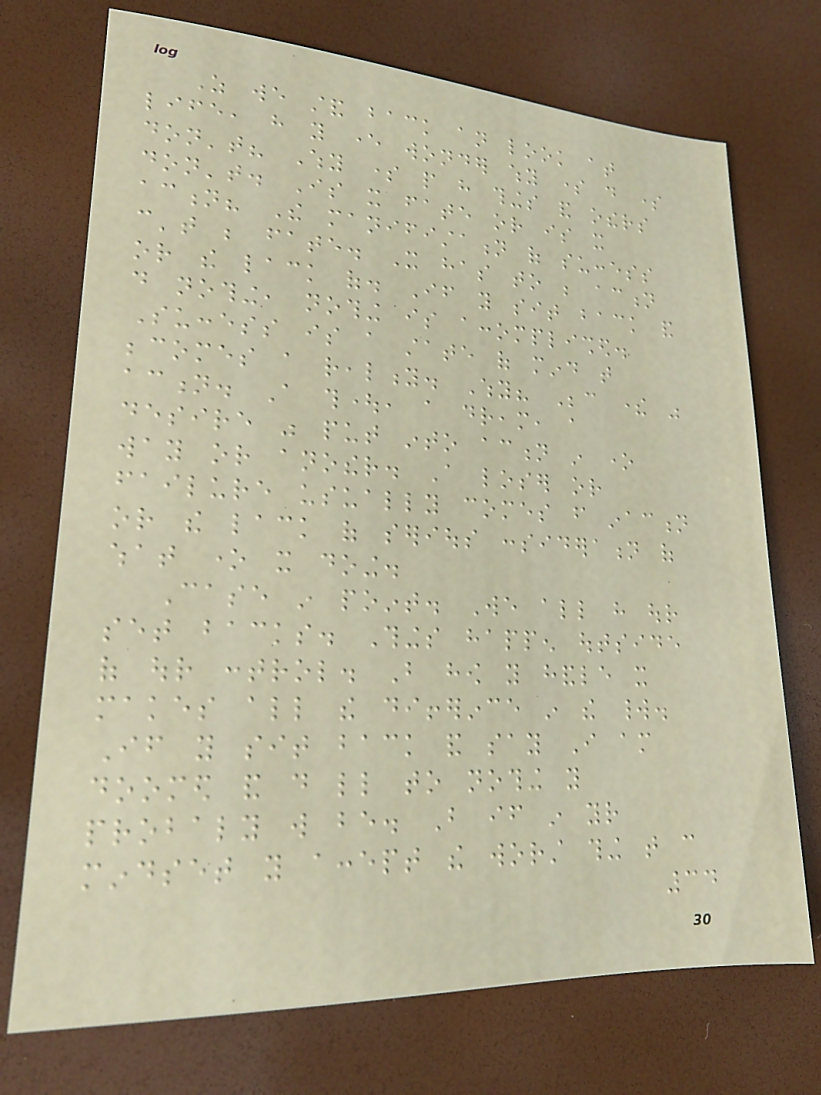As we stand back an look at
life, have you ever wonder why some do some
don't? Why some people have things and others
don't. Is it fate or is it
action? The manifistation of success
can't be fate. It has to be action
or the lack of. If you sit back and
do nothing, nothing is accomplished.
Success is a state of mind that
becomes a reality. Why? Because there was
action. A thought, a dream, a
desire was put into action in one
way or another. A loser or
failure usually comes from inaction
or the lack of serious consideration of
what one it doing.
Case in point. We all have our
set backs. Things happen outside
of our control. But how you handle it
makes all the differince in the world.
If you sit back and say I am
doomed and do little to nothing you
probaly will be. But if in your
mindset you accept the worst thing that can
34
